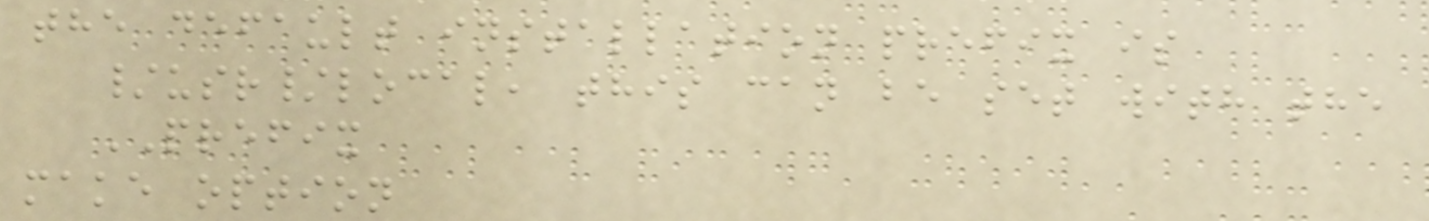the default installation prefix is
/usr/local, this can be set with the
PREFIX
make option
